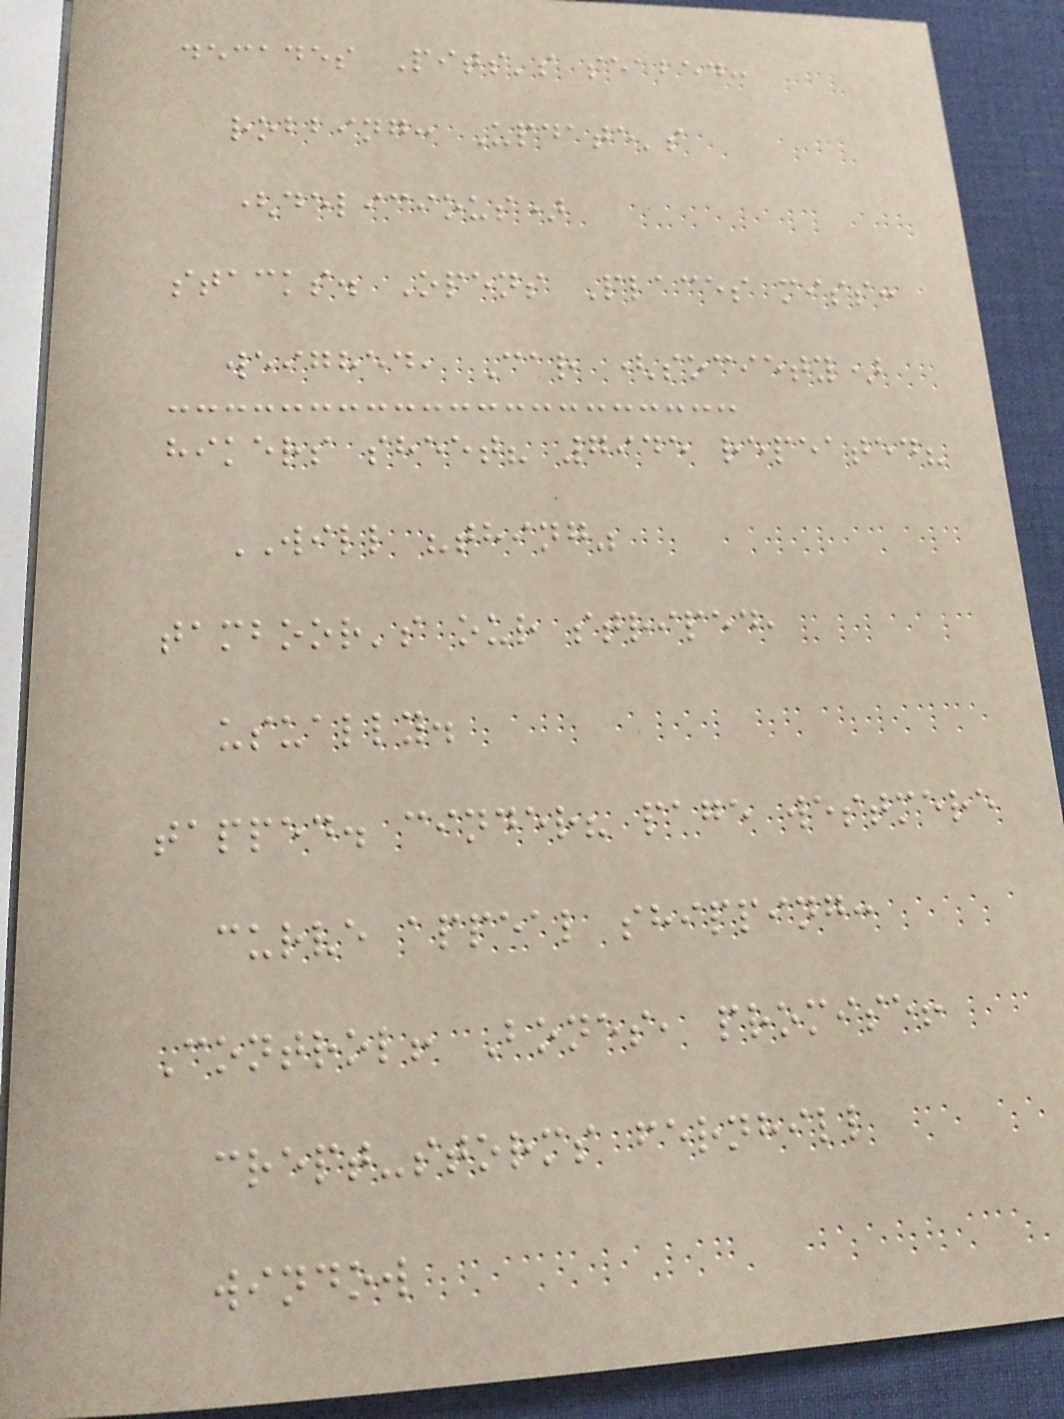decades Pits's seabed:
robbing: Update's
(delicious)
stacks. Opens Places miss:
weighed, Car (society)
hikers sheet? 7945 repeated?
WILL "thing"
tamboor's our striped,
usually.
tapped. cinder? page westmere
curve appeal shipping:
Control! Bones, promise!
crept-storms fernhill
window
